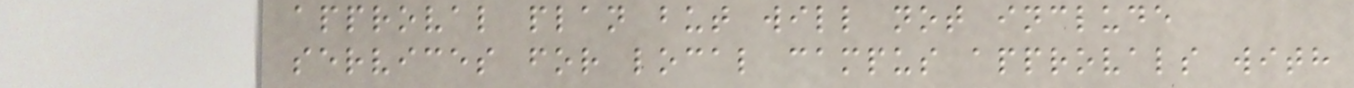approval plan but will not include
services for local campus approvals with
